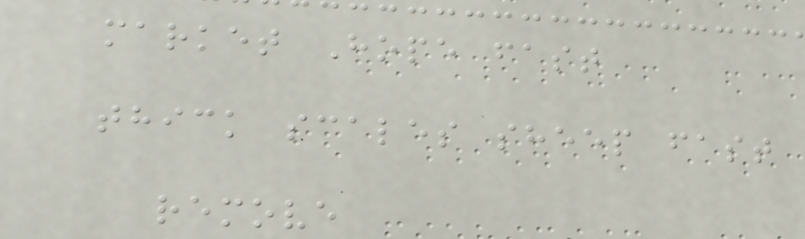market Hope fast
thick scales sheep fast
remove
